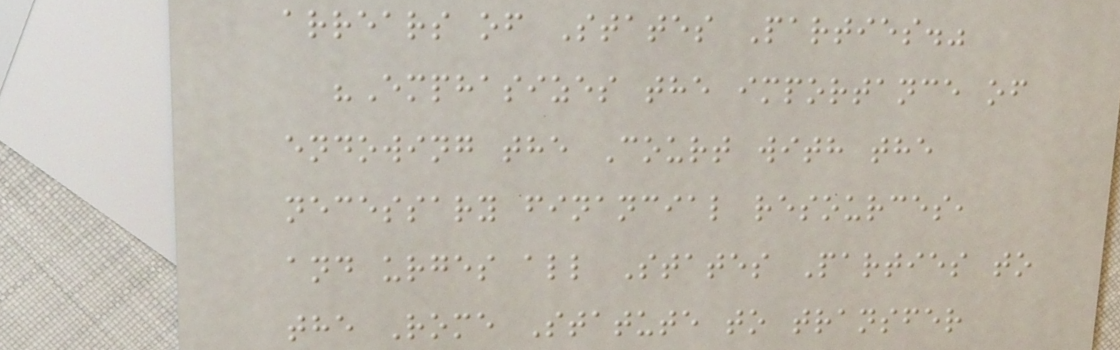arrears of States Parties."
"Emphasizes the importance of
endowing the Court with the
necessary financial resources,
and urges all States Parties to
the Rome Statute to transfer
